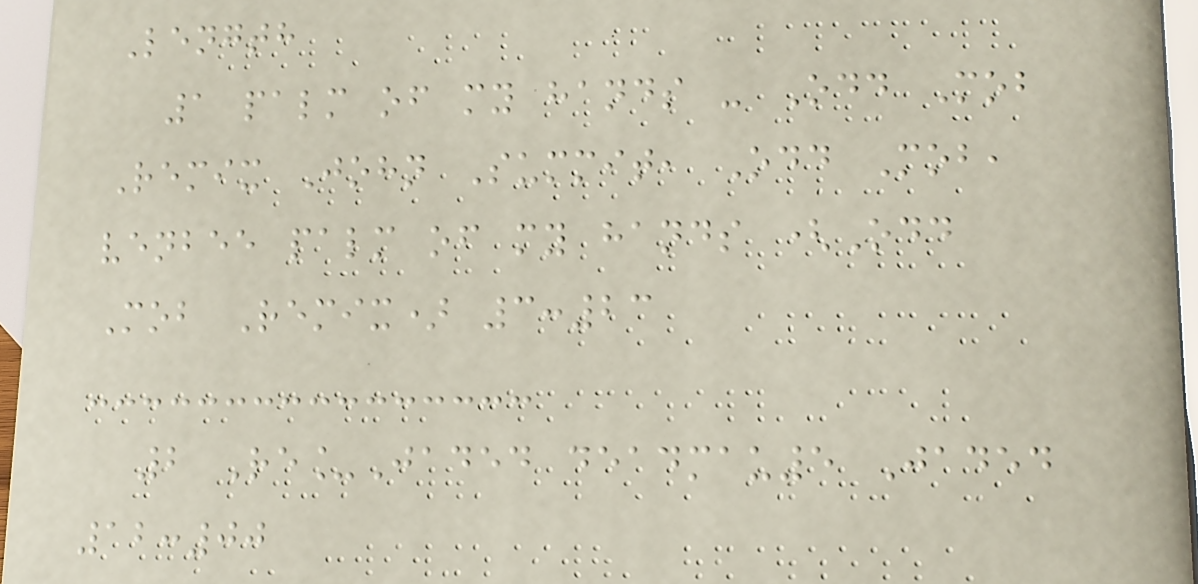Length
1 palm of my hands - Odd Mob
Remix John Summit, Odd Mob,
venbee palm of my hands (Odd
Mob Remix) 3:23
2 Re_Jaded deadmau5 Jaded
12:00
